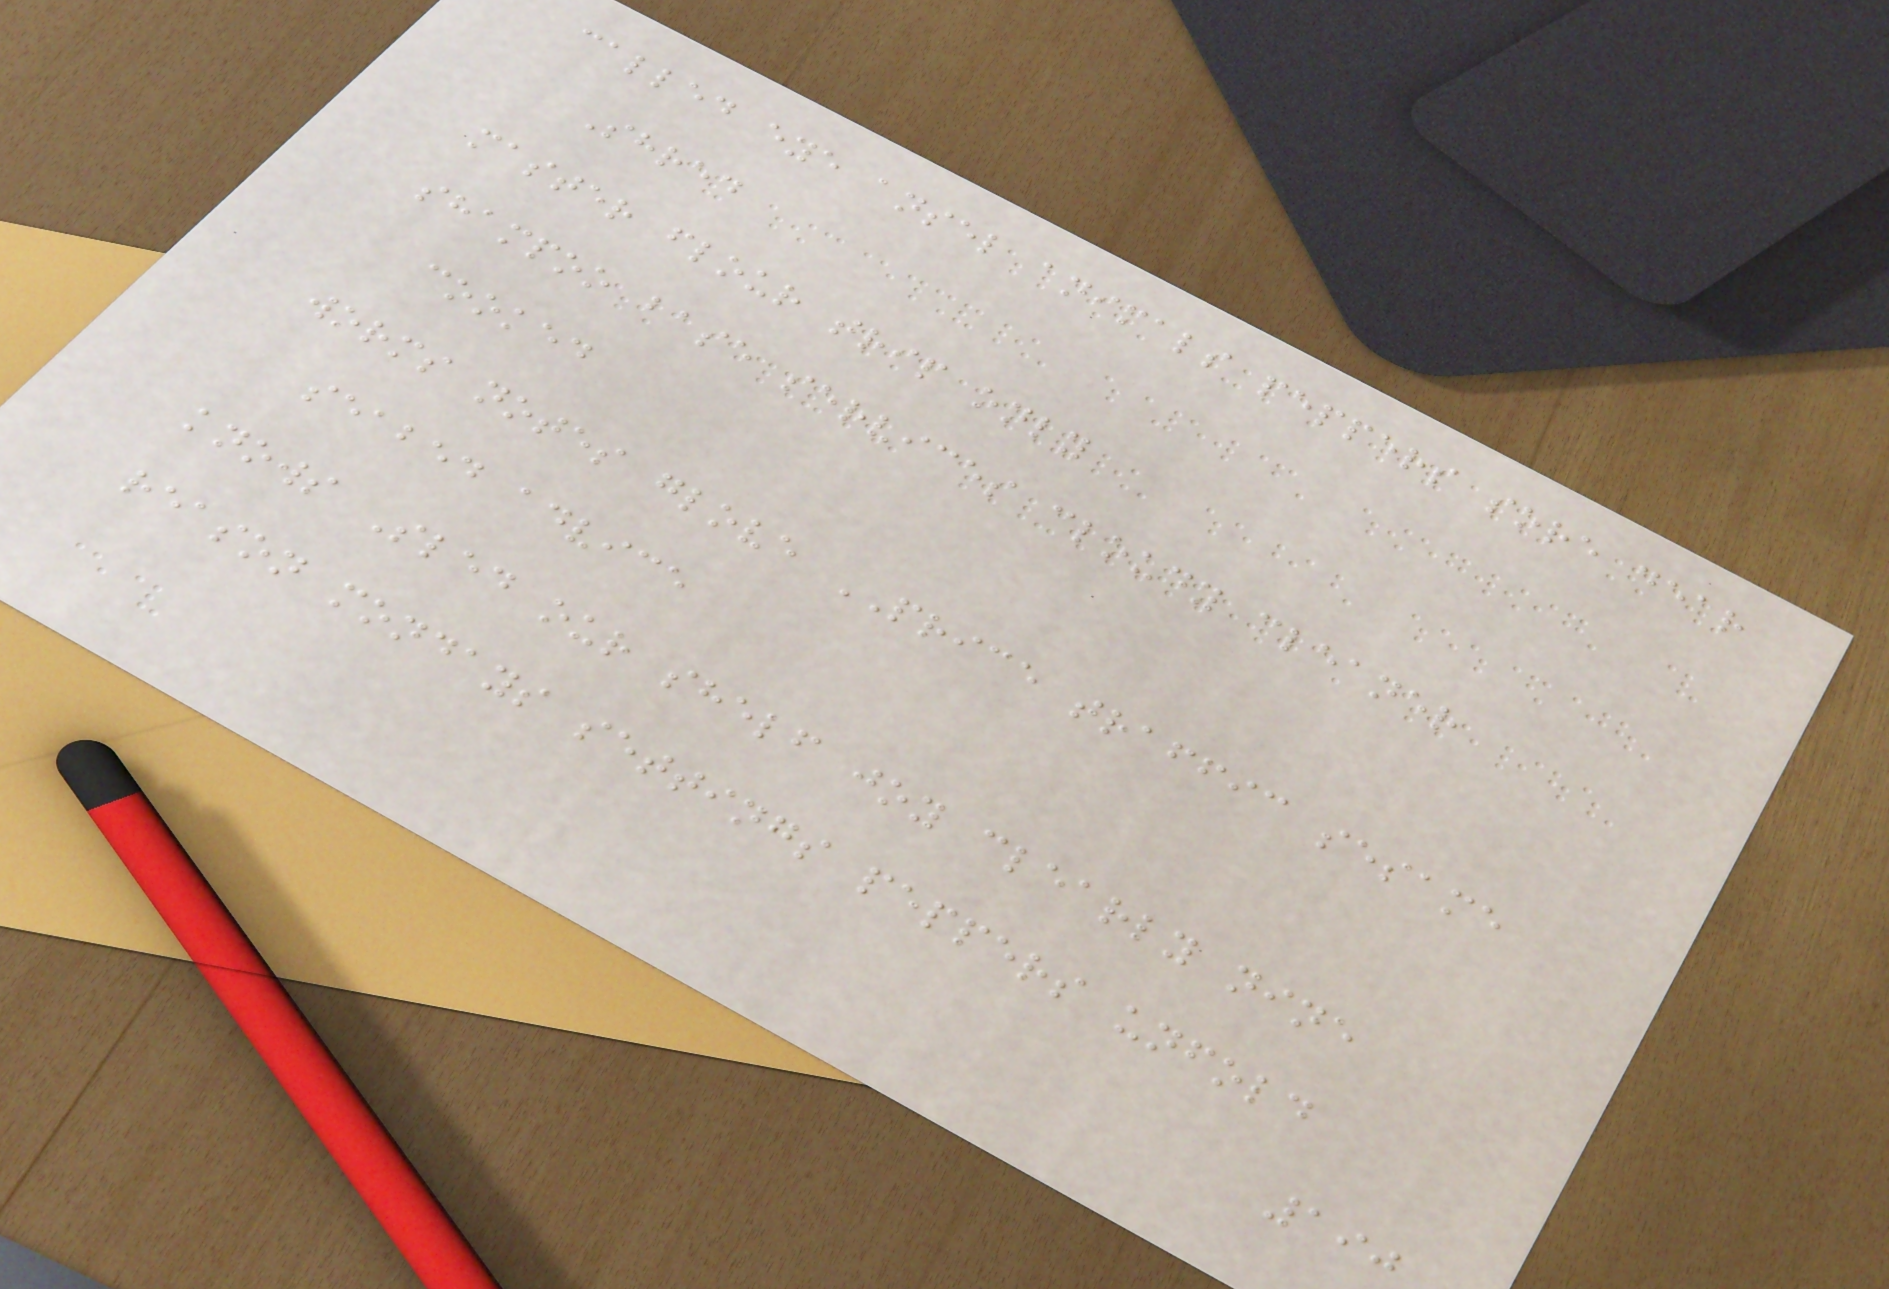called eye ansel animals peppers sore dear
Shred
master flour trip only
shampoo base services cloudy cleaner
cooked
worms notes glove PRICE traffic sesame
seabed advice
knows Sled our shelf joy clearly nine
reason mondays settings peppers unfold
190
